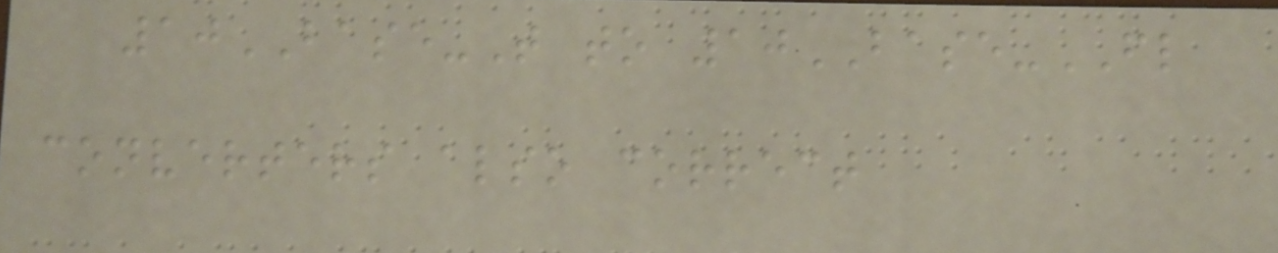10BASE-T to 10BASE-FL
converters also correct
